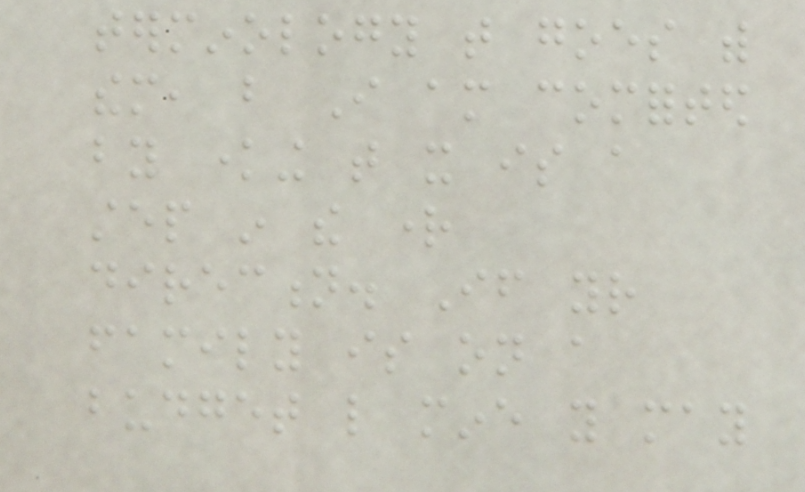terminology that goes with
them, but I am comforted
by knowing that it is a
step in the right
direction. If your
family is on a
budget like mine you may
